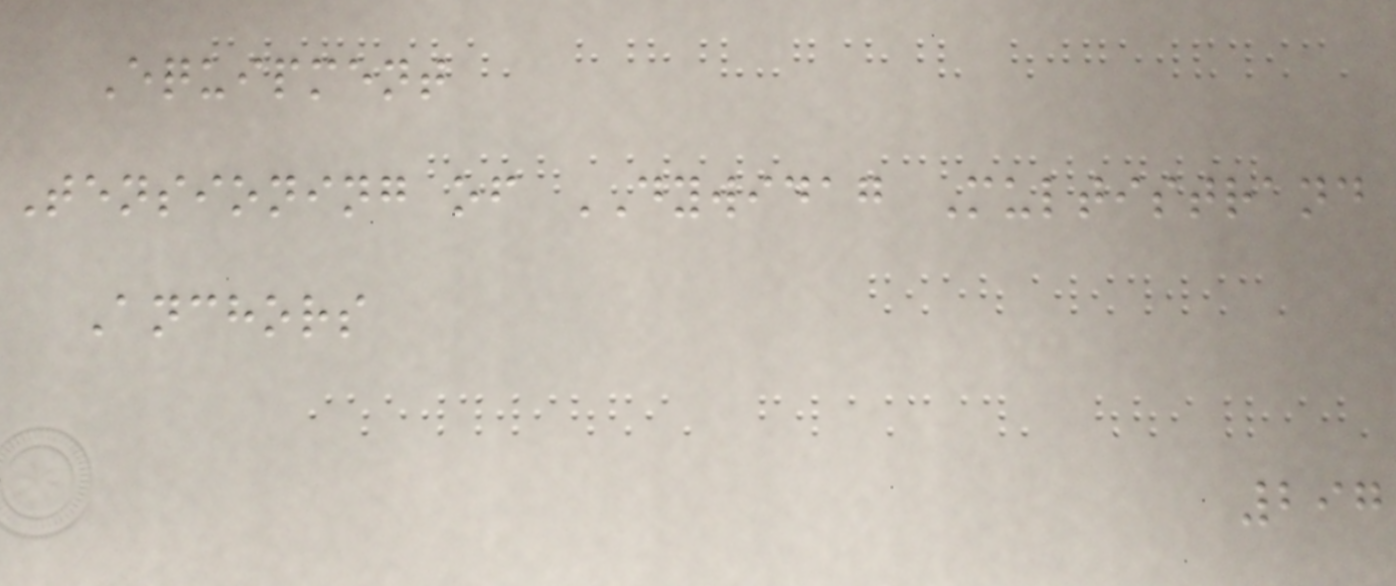Equipment
Tensioning of DYWIDAG Multistrand
Anchors
297
